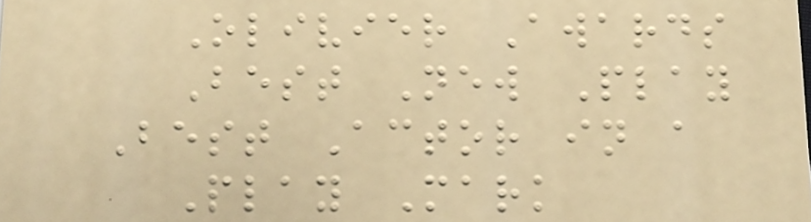Olivier Awards
Best New Play
Best Actor in a
Play Mark
